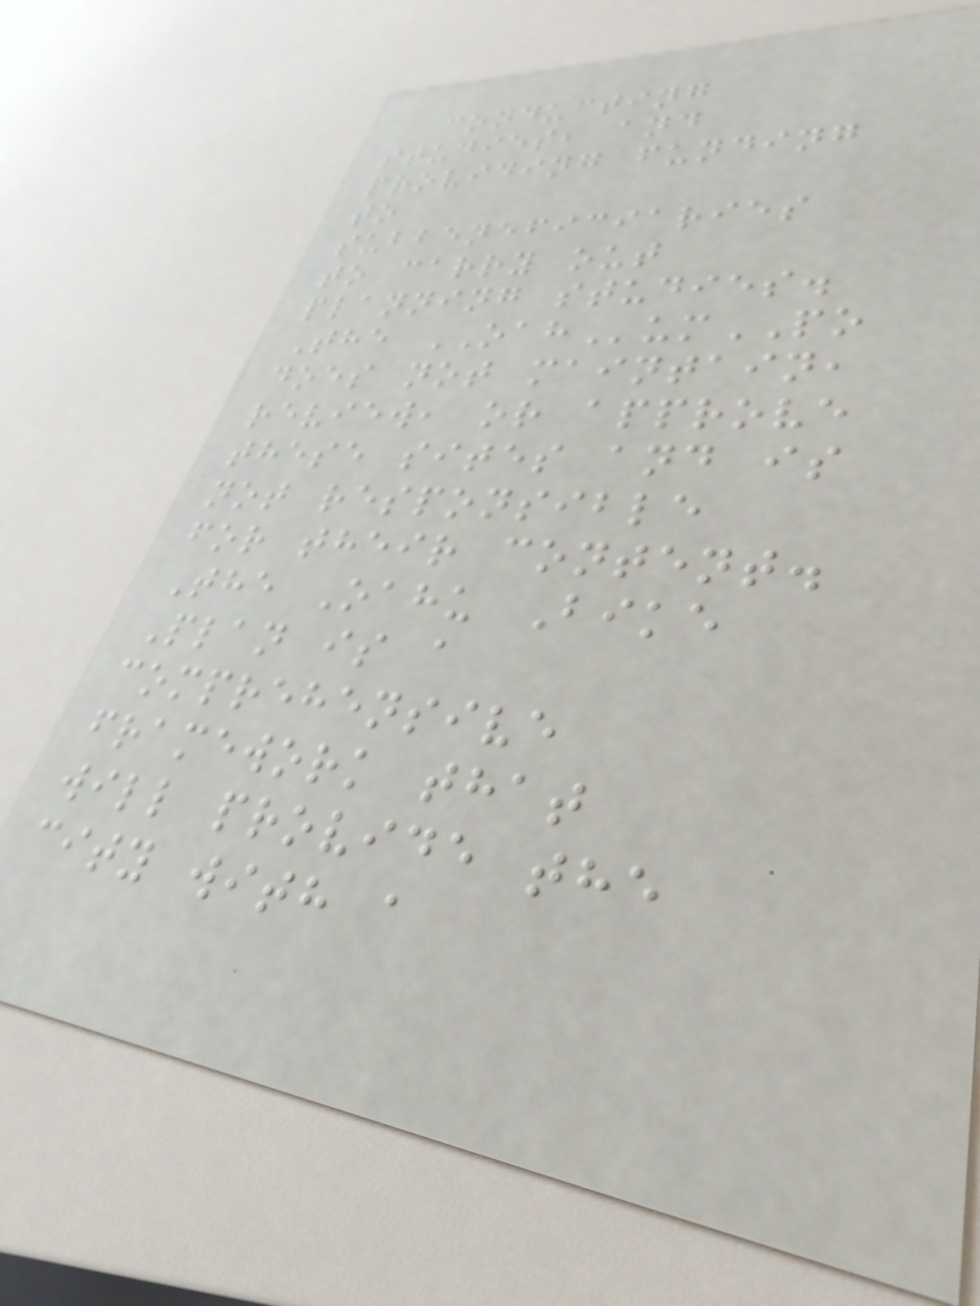conducting
studies, and
providing funding
to
subbeneficiaries
to carry out
planning studies.
The OAHumPO
does not maintain,
review, or approve
these sites and is
not responsible
for their content.
The Oahu Bike
Plan is a
comprehensive
framework that
will provide the
city with a
